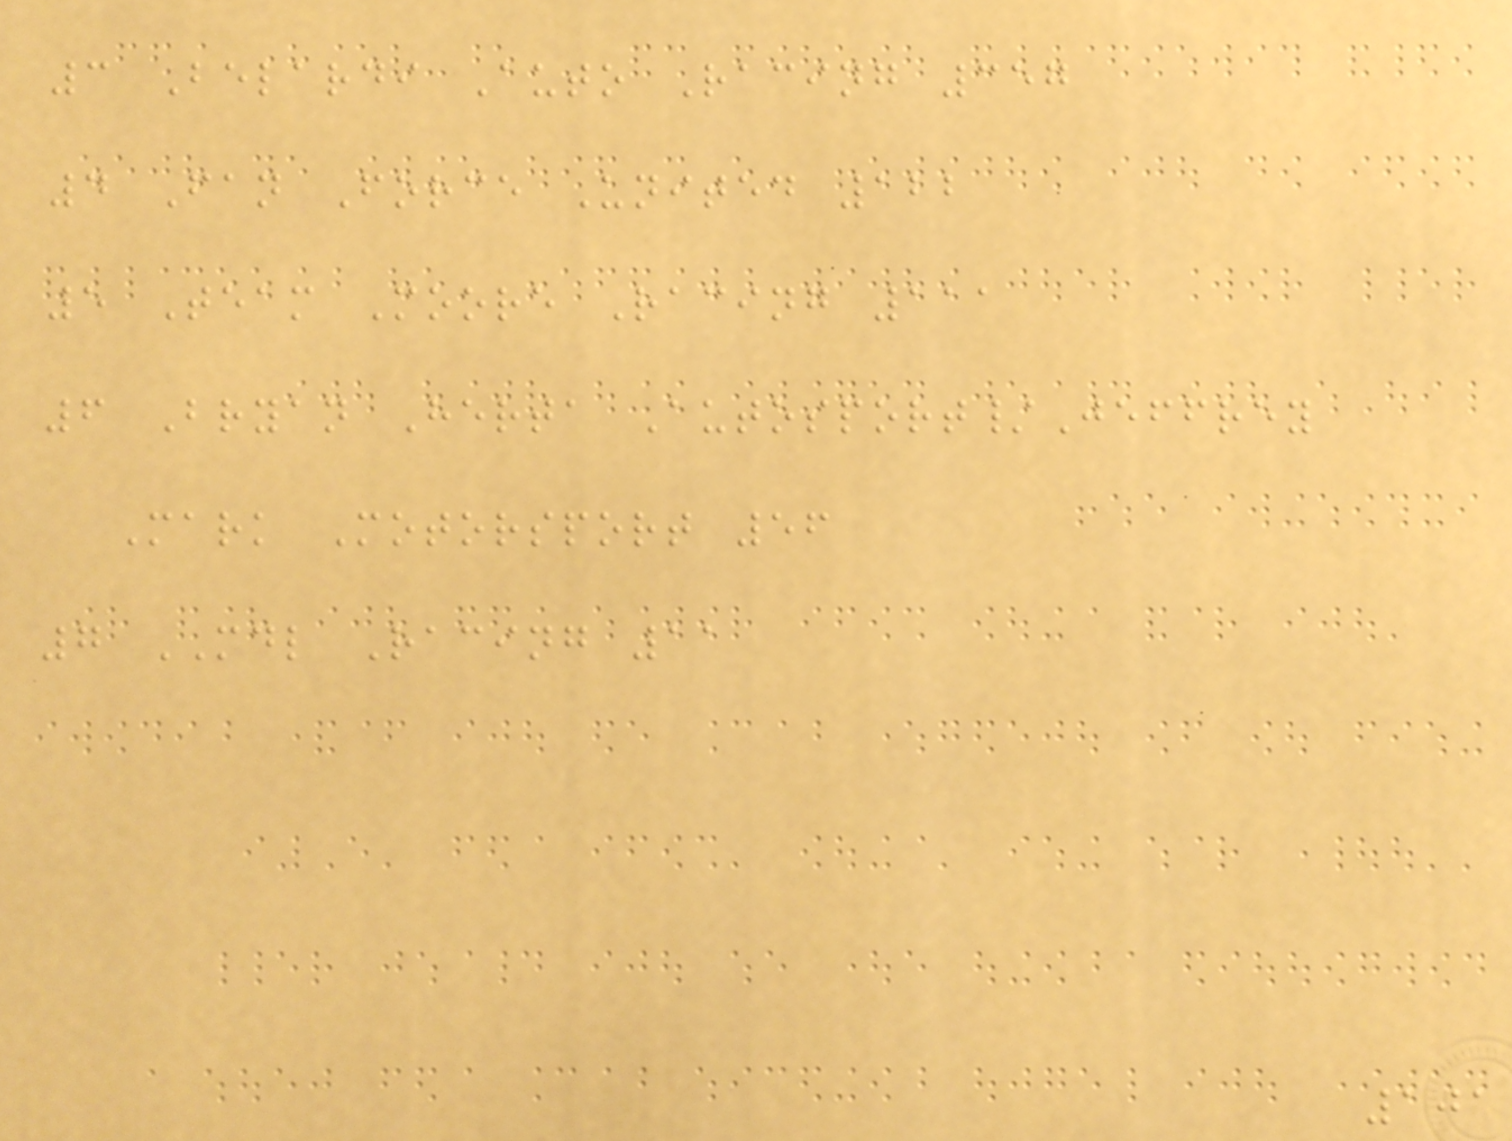3 Belardi Auto Racing 357
4 Fan Force United 122
5 Team Moore Racing 111
6 Bryan Herta Autosport/Jeffrey
Mark Motorsport 56
7 MDL Racing 11
101
